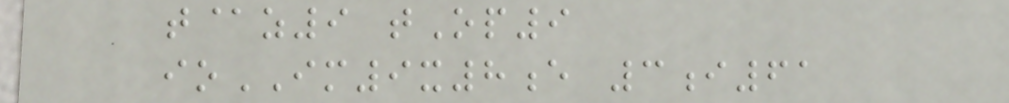t@z9 tOp9
ioIM9x8e 3i61
